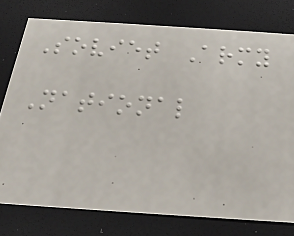Soviet Army
National
